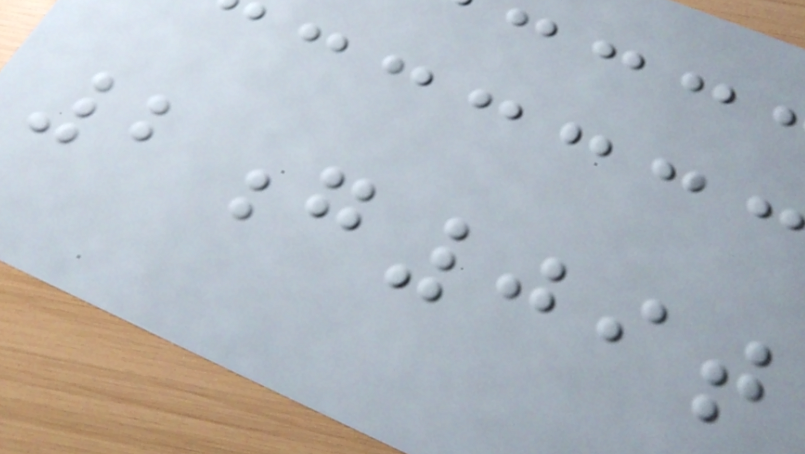2g09t
